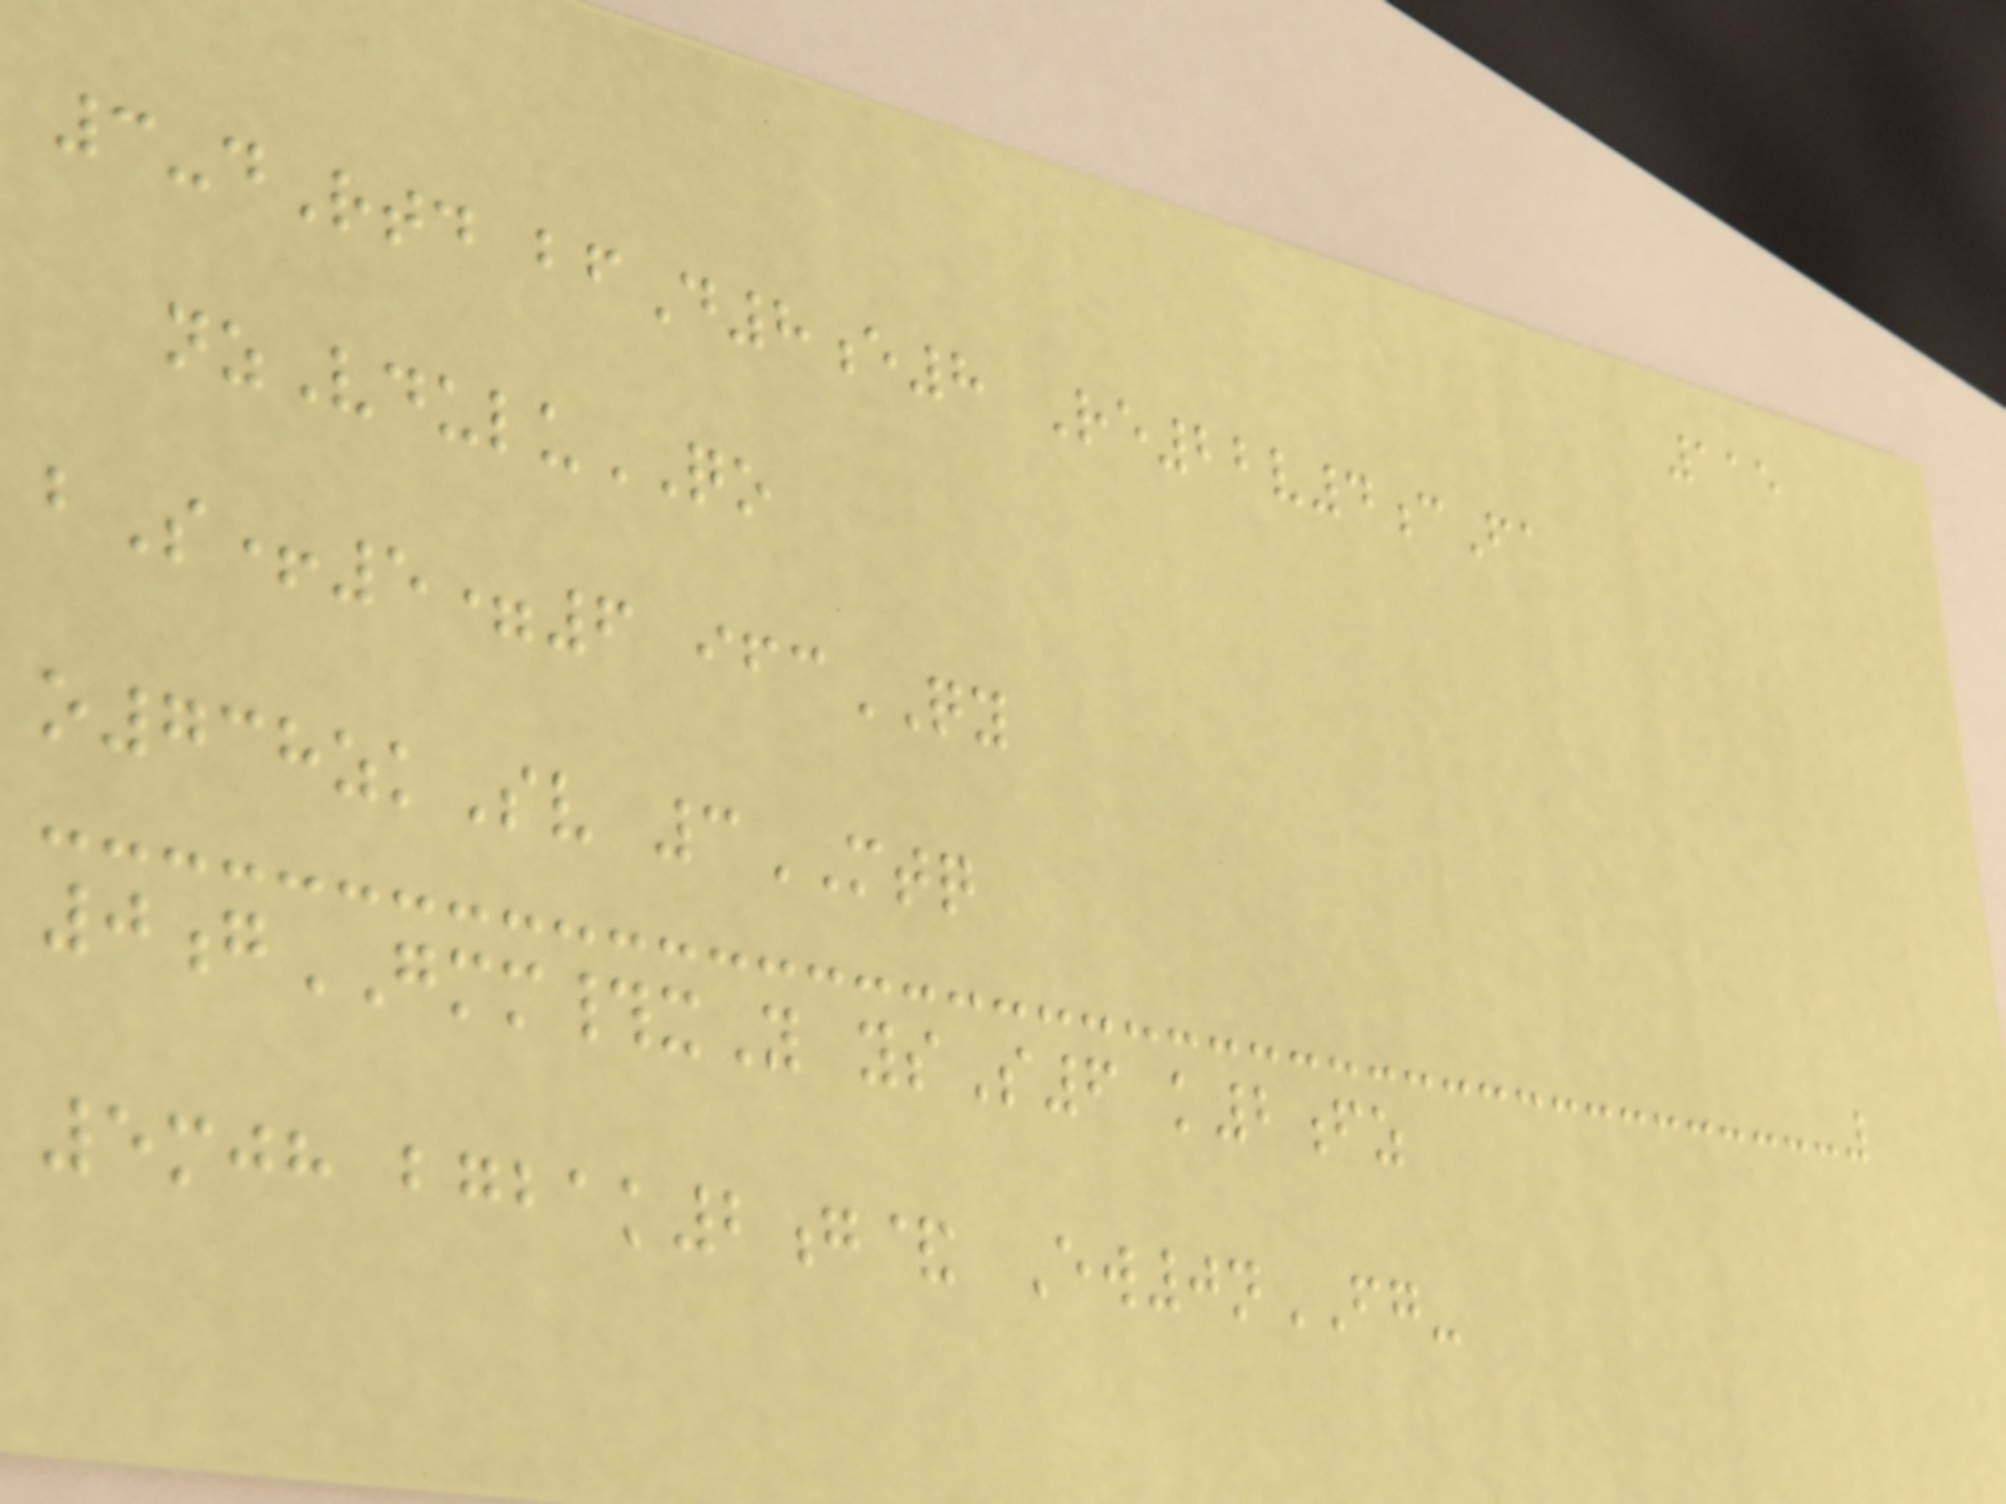115
3-dRtd bfD8e8 Re22v4cFa
nzVduluQO
bS+5=6 ifcQY
o738zkSv 3MTQ
0gGMM#xY ysS6 k2fz
5mjh bgbak2g& Ew0nFG-
